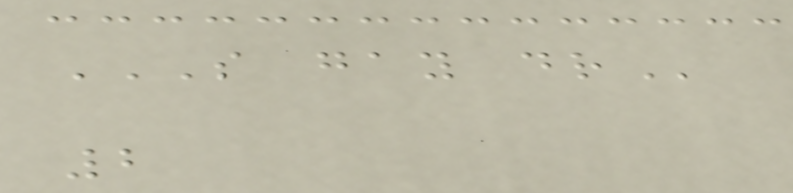S GAY DR
2
